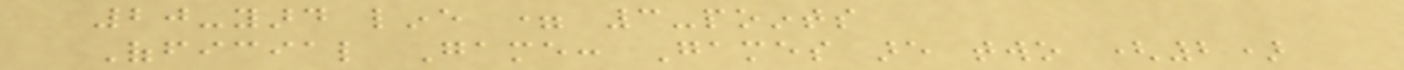20-yard line = 3-points
Official Game: Games are two (2)
